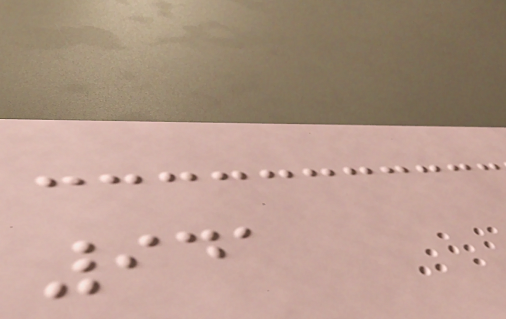941
